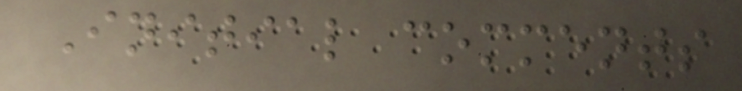Initial comments
